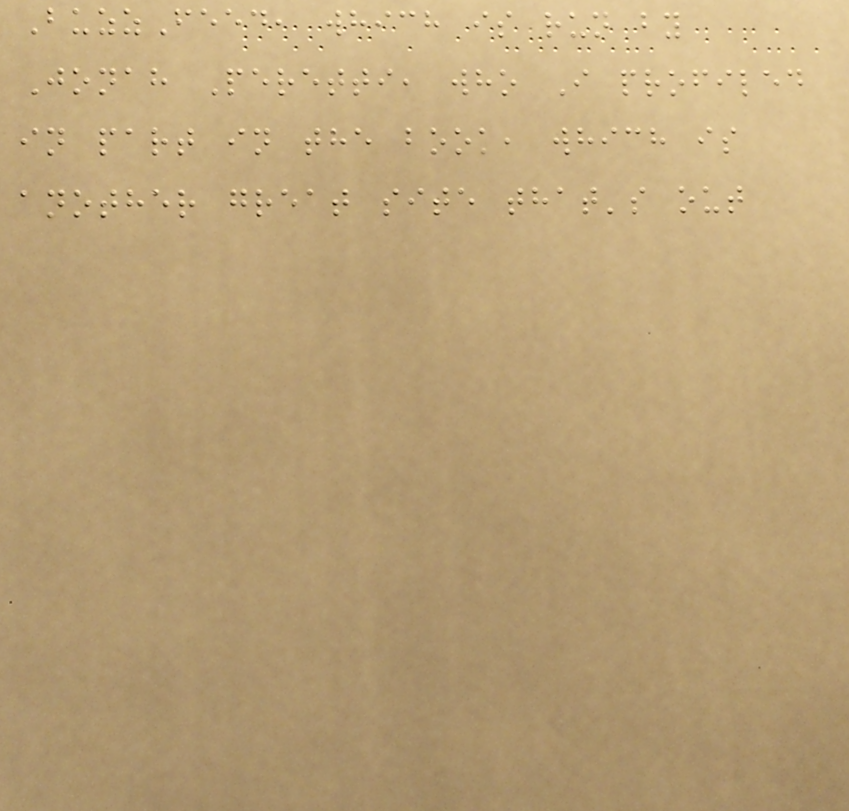BuzzFeed, which is run by
Jonah Peretti, who I profiled
in part in the book, which is
another great site that's out
